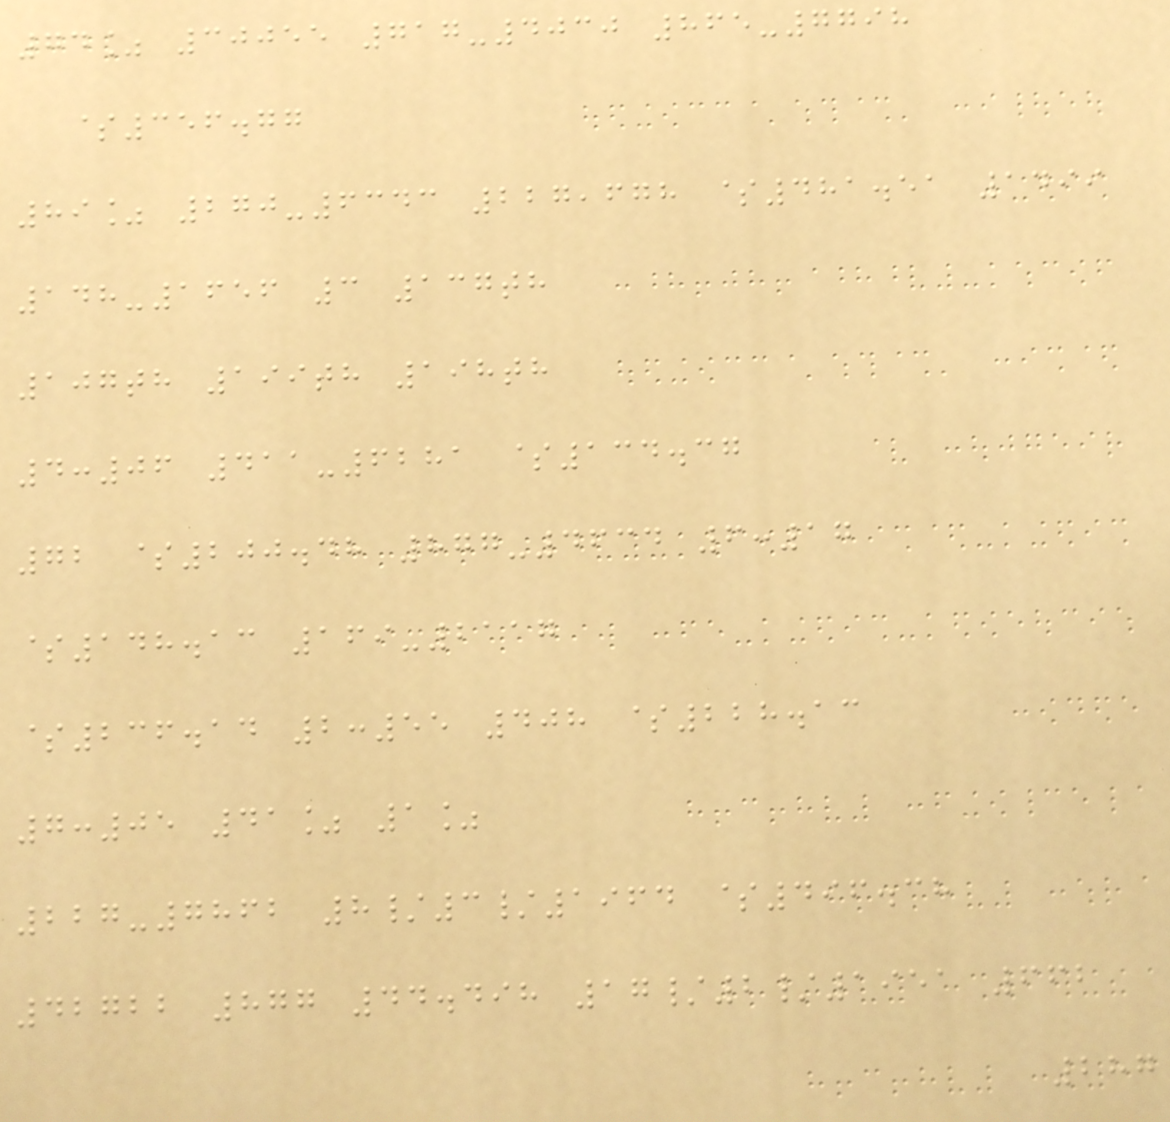74% 30055 717-4030 865-7798
$356.77
89% 270-6343 227,678 $481.51 1499
148-1656 3 137th
107th 199th 198th
4:06 411-6281 $134.37
72 $200.48 877-4634 6:17
$148.13 169-2117
$236.14 2:55 408 $228.13
7:05 41% 1%
227-7862 8/3/1964 $496.38
42722 877 44.498 17/2/1951 662
287
